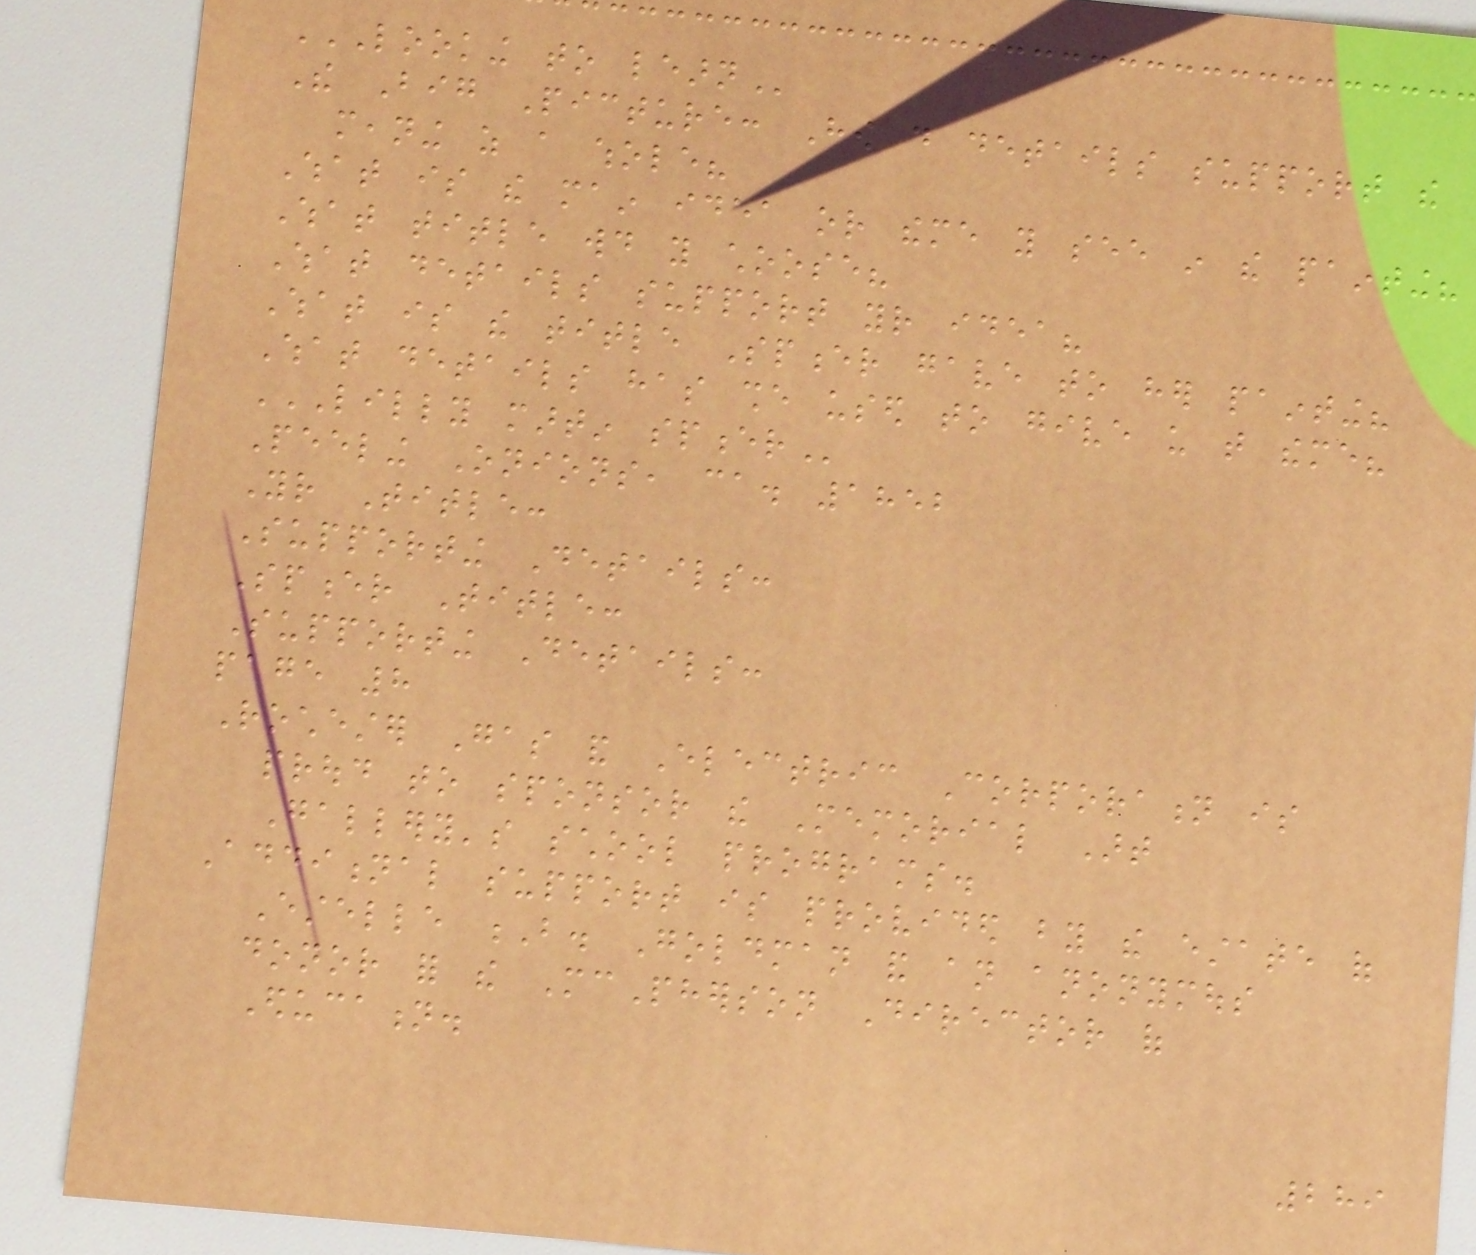LOOKING TO LEARN
The Big Picture: How do details support the
meaning as a whole?
What is the main idea or theme you see in the painting?
What title would you choose?
What details support your idea?
What is the title Spencer gave to her painting?
What details has she used to give us that theme?
LILLY MARTIN SPENCER
Peeling Onions, ca. 1852
Your Title:
Supporting Details:
Spencer Title:
Supporting Details:
page 8
Rochester Gas and Electric Corporation is
proud to sponsor the Memorial Art
Gallery's school programs.
Additional support is provided by the estate of
Estelle B. Goldman and an anonymous
donor for the McPherson Director of
Education.
289
